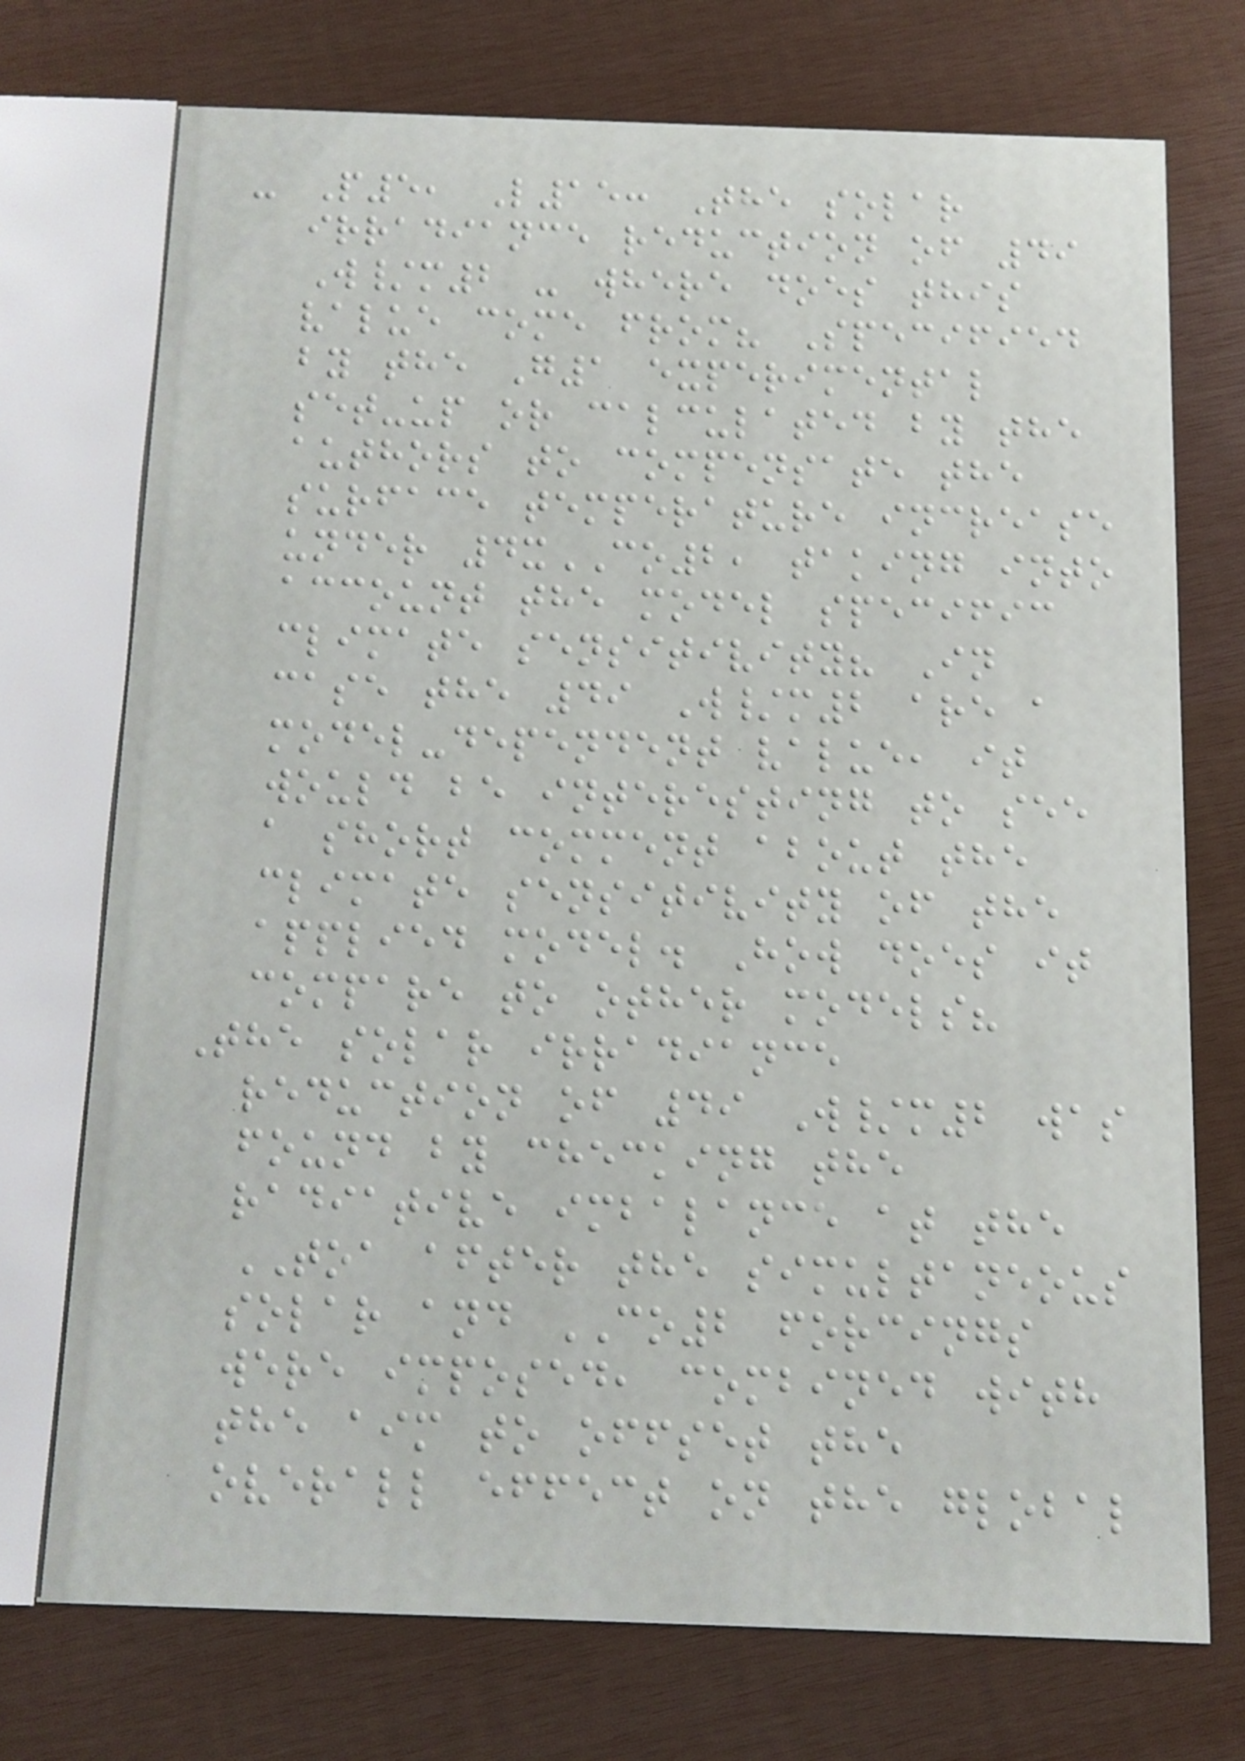- P5, L15: The solar
irradiance reduction of 49
W/m2 - where does this
value come from? Specified
by the G1 experimental
set-up or calculated by the
authors to compensate the
surface temperature increase
under 4xCO2, taking into
account the model specific
climate sensitivity? In
case the 49 W/m2 are a
model-dependent value, it
would be interesting to see
a short comment about the
climate sensitivity of the
applied model. How does it
compare to other models?
The solar irradiance
reduction of 49 W/m2 was
found by checking the
radiative imbalance at the
TOA after the simultaneous
solar and CO2 forcings
were imposed, combined with
the aim to offset the
overall effect on the global
